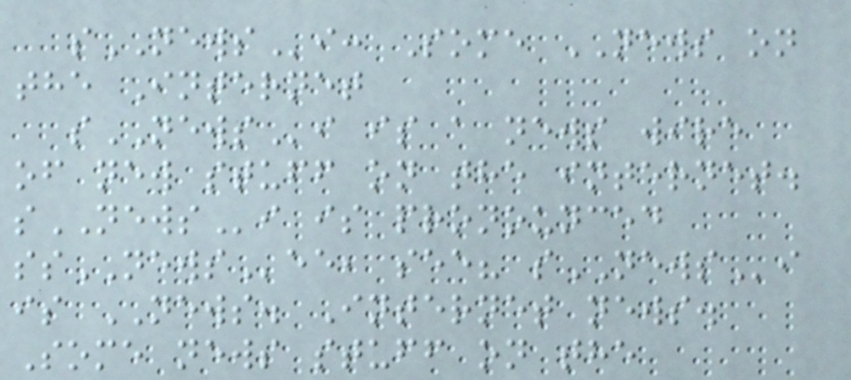sNEWSi: Some NEWS on
the Internet
sNEWSi is a news wire
of new stuff on the internet.
sNEWSi is pronounced
ssNEWSee, see? sNEWSi
is NEWS. Internet news.
Some news stuff on the
